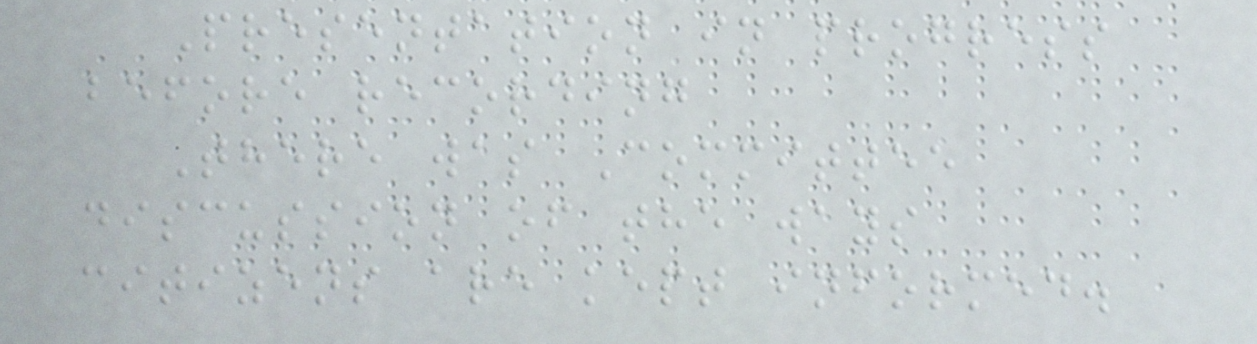Presentation in progress
before recording
There was Committee
discussion of the ways
citizens are kept informed.
